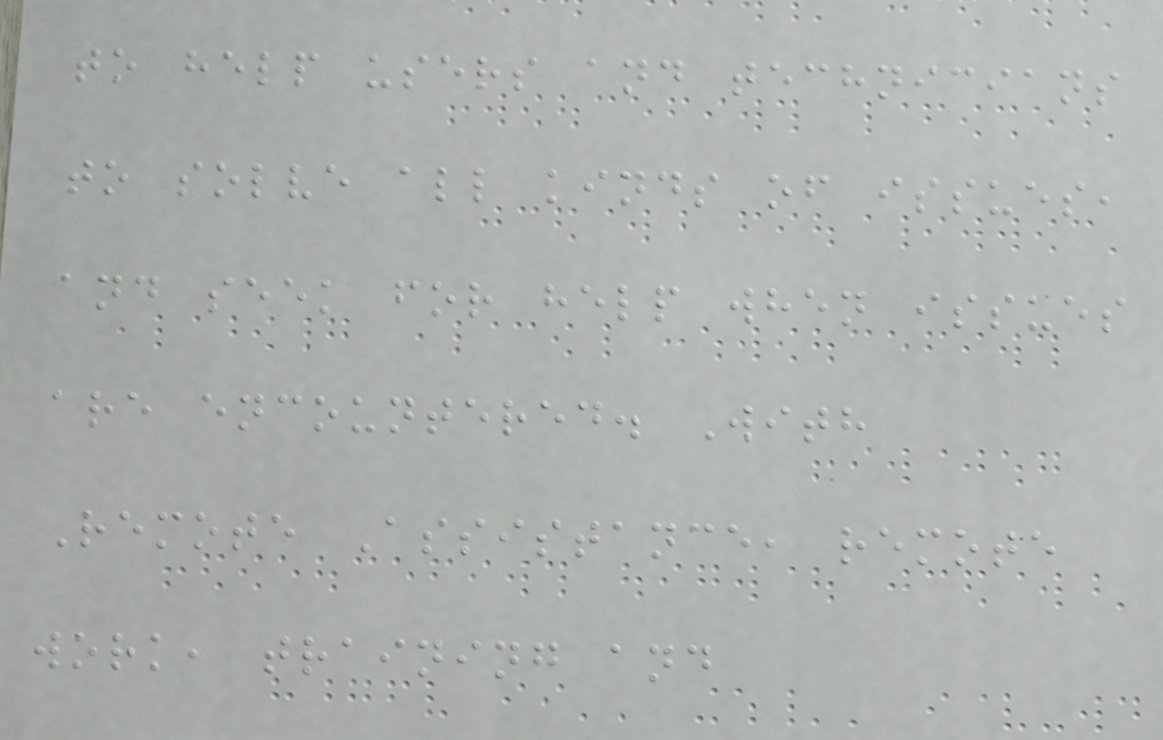to help users and technicians
to solve all kinds of issues,
and seek for help when issues
are encountered. With
Remote Assistance, remote
work, training and
